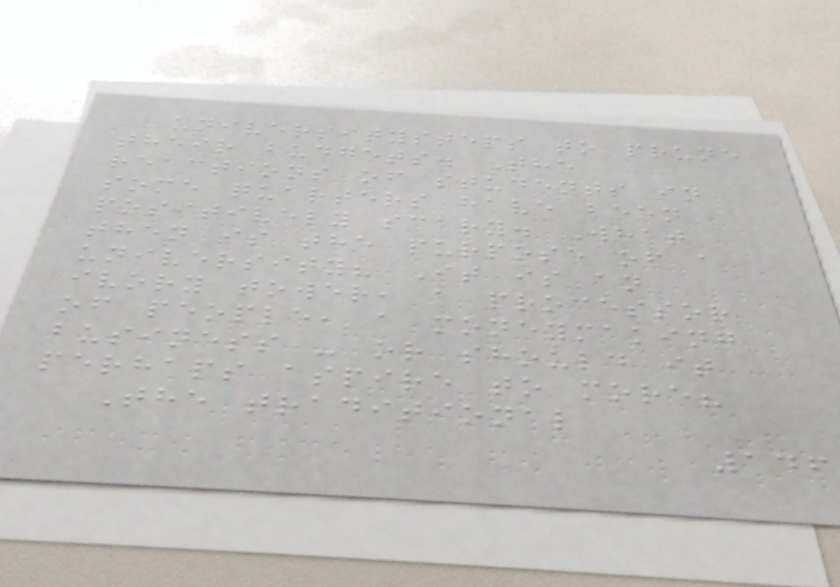universitysteps to prune
their budgets. The
reactions of students in
some quarters have been
positively scary. What
then is the purpose of a
university? It is an
ivory tower, a processor
of people, a moneymaking
business - or should it
perhaps aspire to more?
The traditional
146
